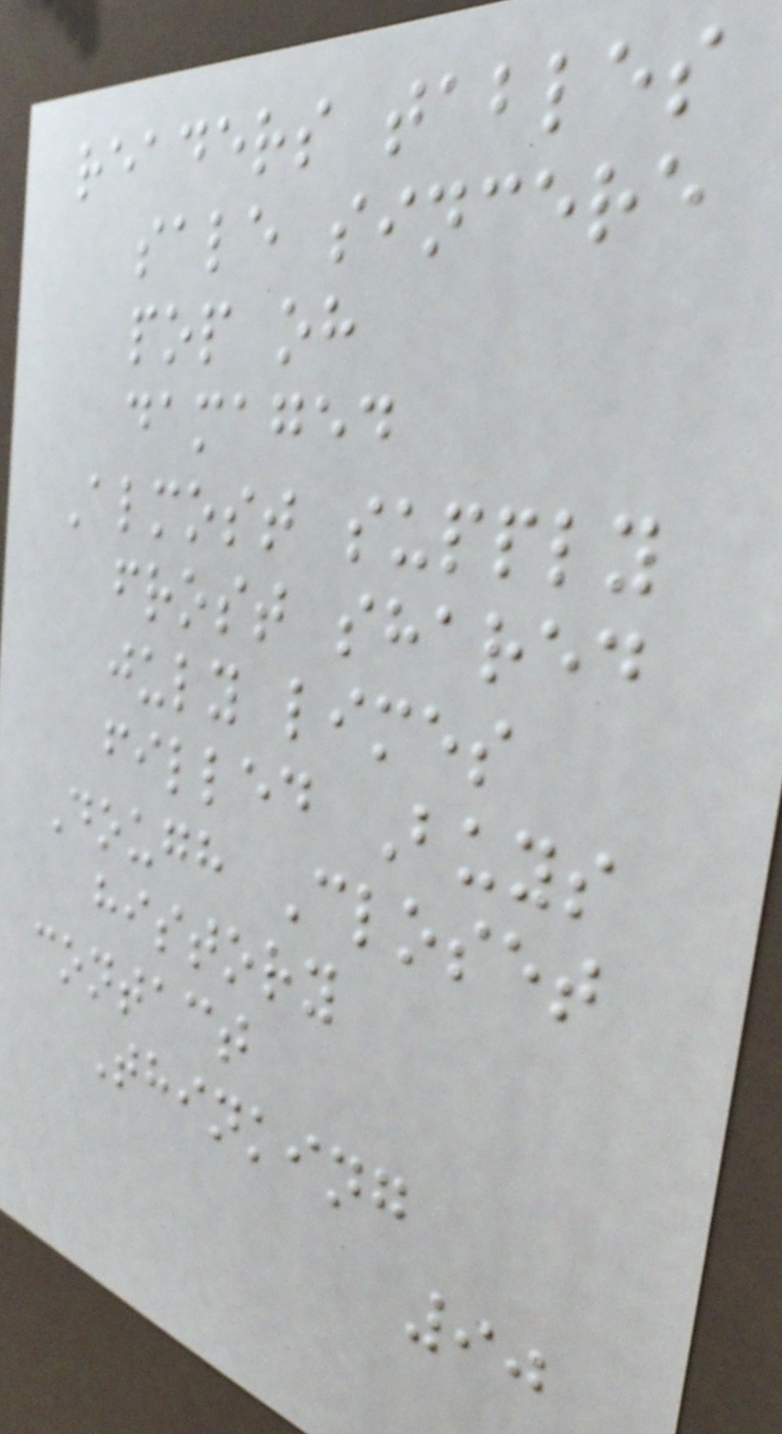readers tables
sale sincere
pop oh
damaged
Almost supply
frost shared
july limes
filled Buys
Dough Closet
history
contact
Thinking
90
